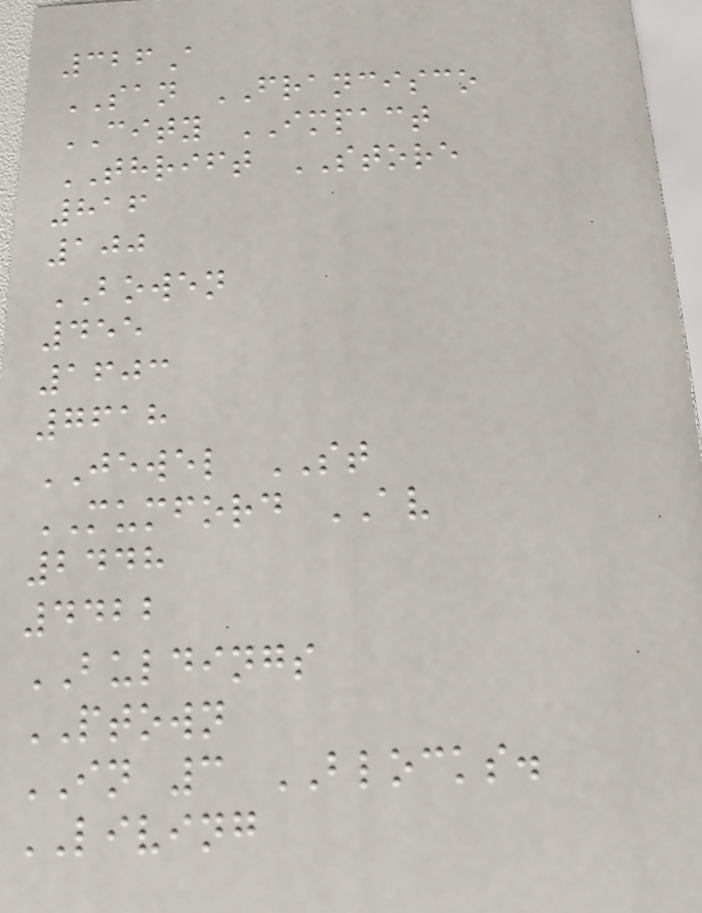326A
SAN FRANCISCO
CITY IMPACT
THRIFT STORE
816
100
BOWEN
455
1603
7618
JEWEL ST
MUMFORD AV
2448
4422
BULDINGS
PTOWN
IN 3 BLOCKS.
LIVING
